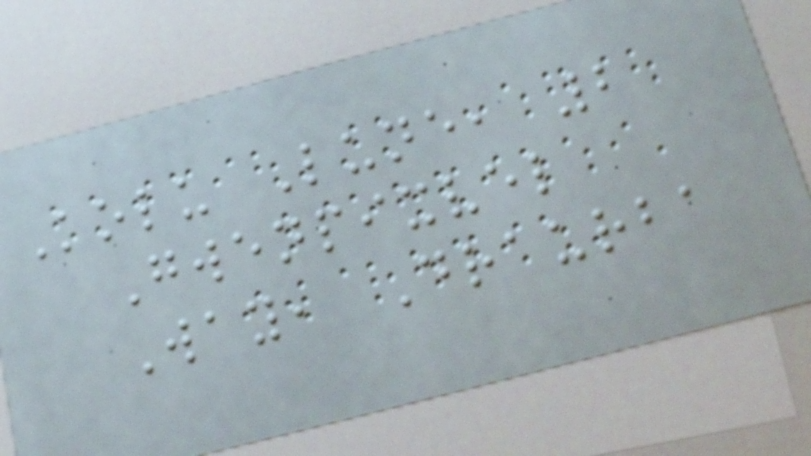Kolu Lune, 2
Gwenpixvel
Way, Draurba
